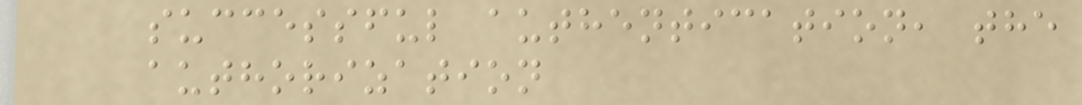successful authentication, the
authorization
